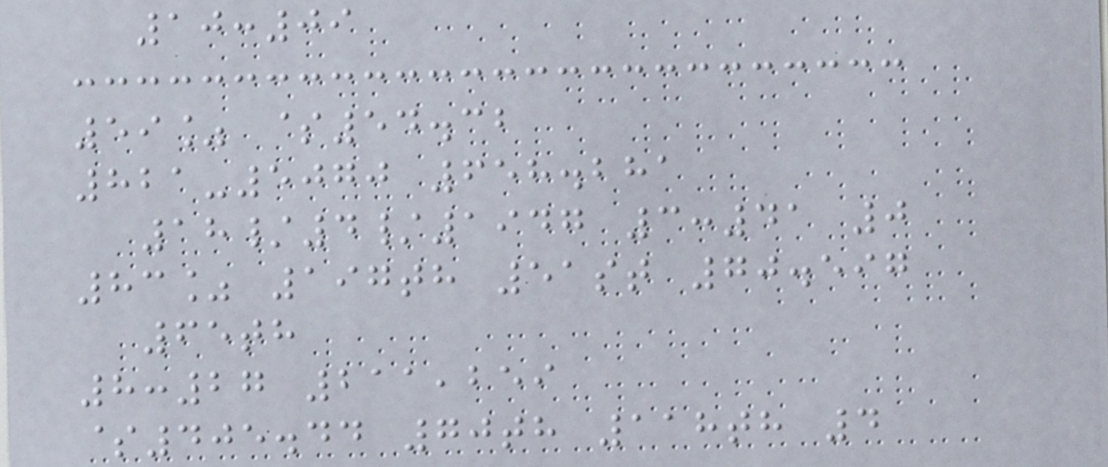10:09
59% $54.32
821-5070 658.281
18/4/1947 3:41 0
83% 197th 51st 70.597
65th
8:27 211,259
$405.44 70th 118th 4
